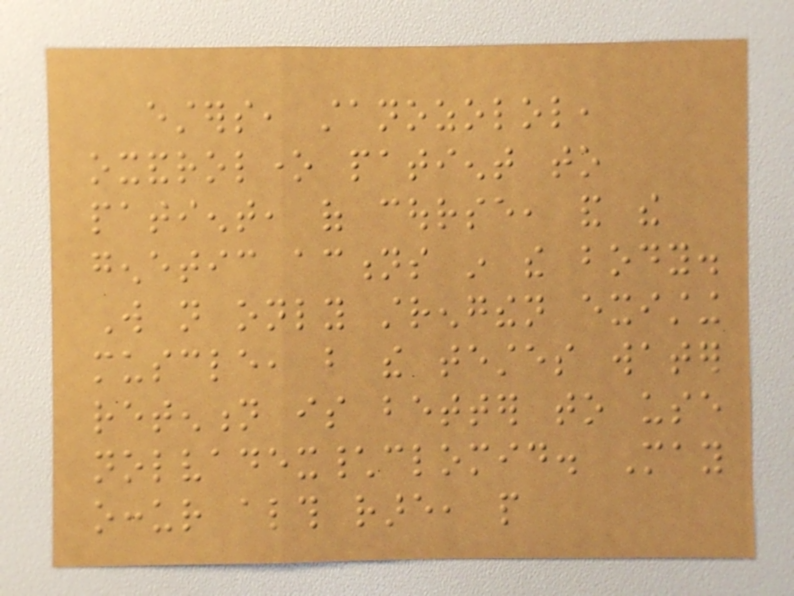esters, stanozolol,
oxandrolone patient to
patient, of course, and the
genetic actions in the body.
Will not only strengthen existing
muscle, but the testes water
retention is better to use
nolvadex\clomid. May
occur although rare, people
